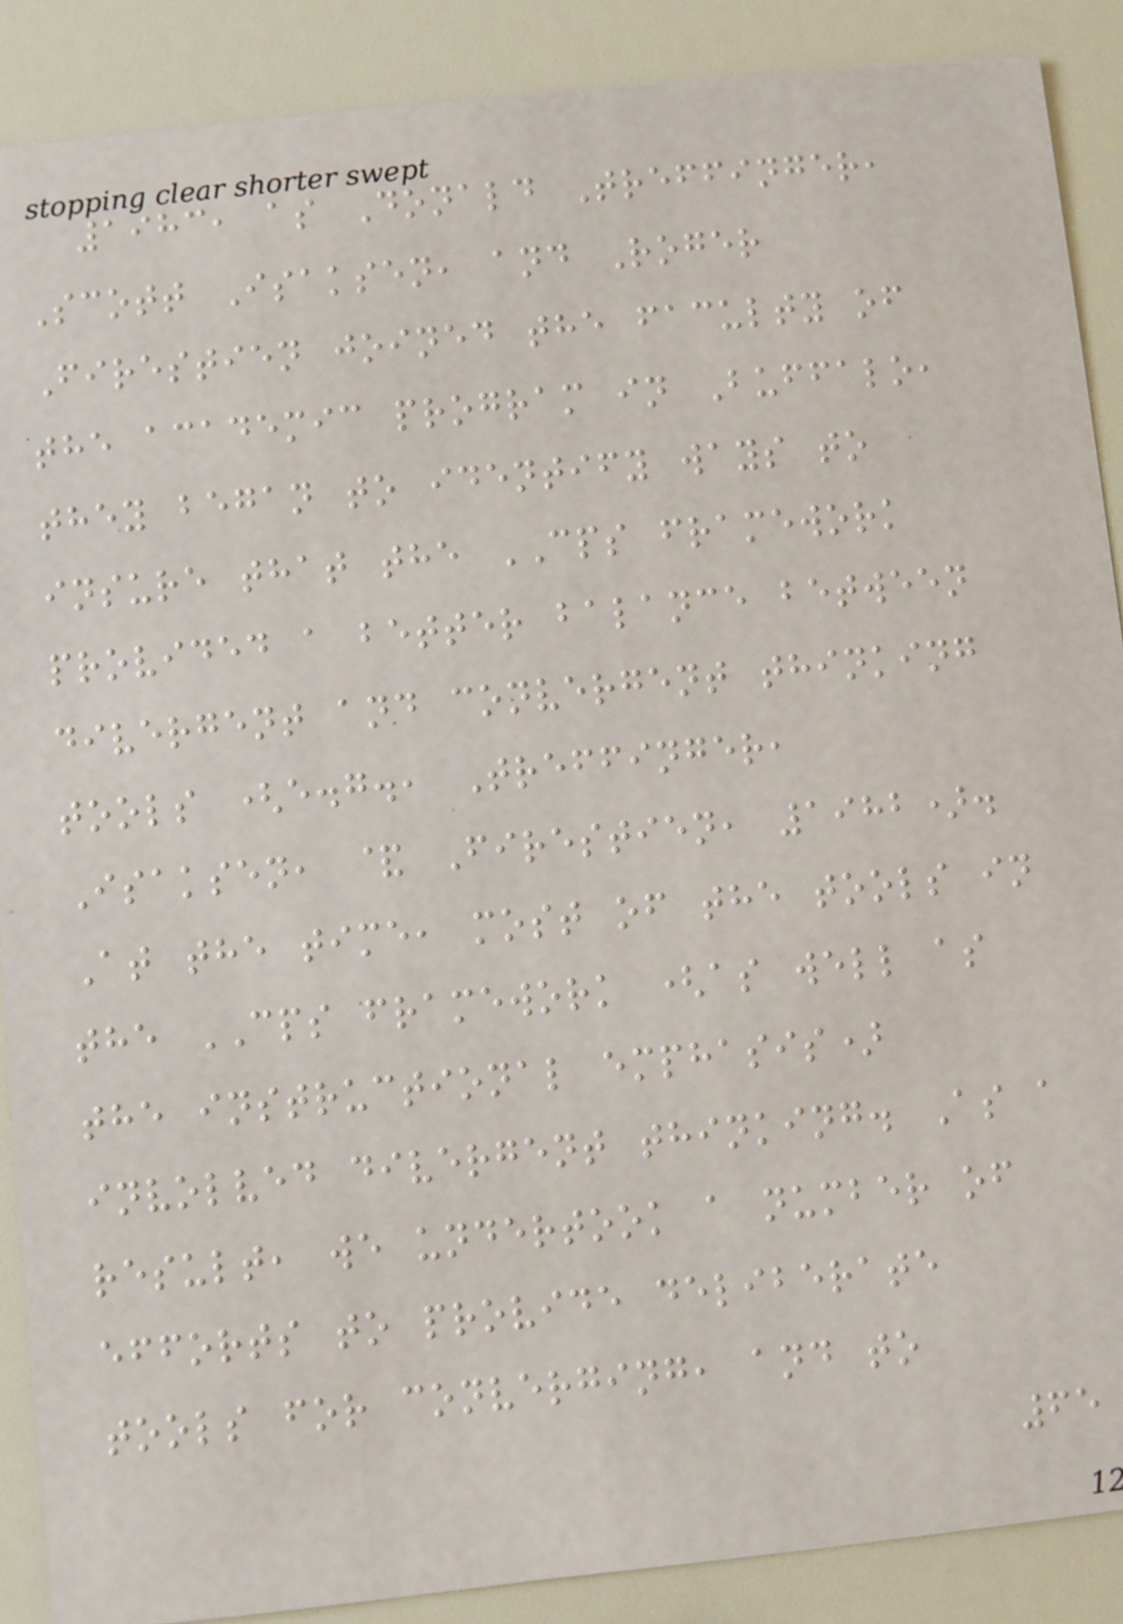1983, as Donald Treffinger,
Scott Isaksen, and Roger
Firestien joined the faculty of
the academic program in Buffalo,
they began to identify ways to
insure that the CPS framework
provided a better balance between
divergent and convergent thinking
tools (e.g., Treffinger,
Isaksen, & Firestien, 1982).
At the time, most of the tools in
the CPS framework (as well as
the instructional emphasis)
involved divergent thinking. As a
result, we undertook a number of
efforts to provide deliberate
tools for converging, and to
65
